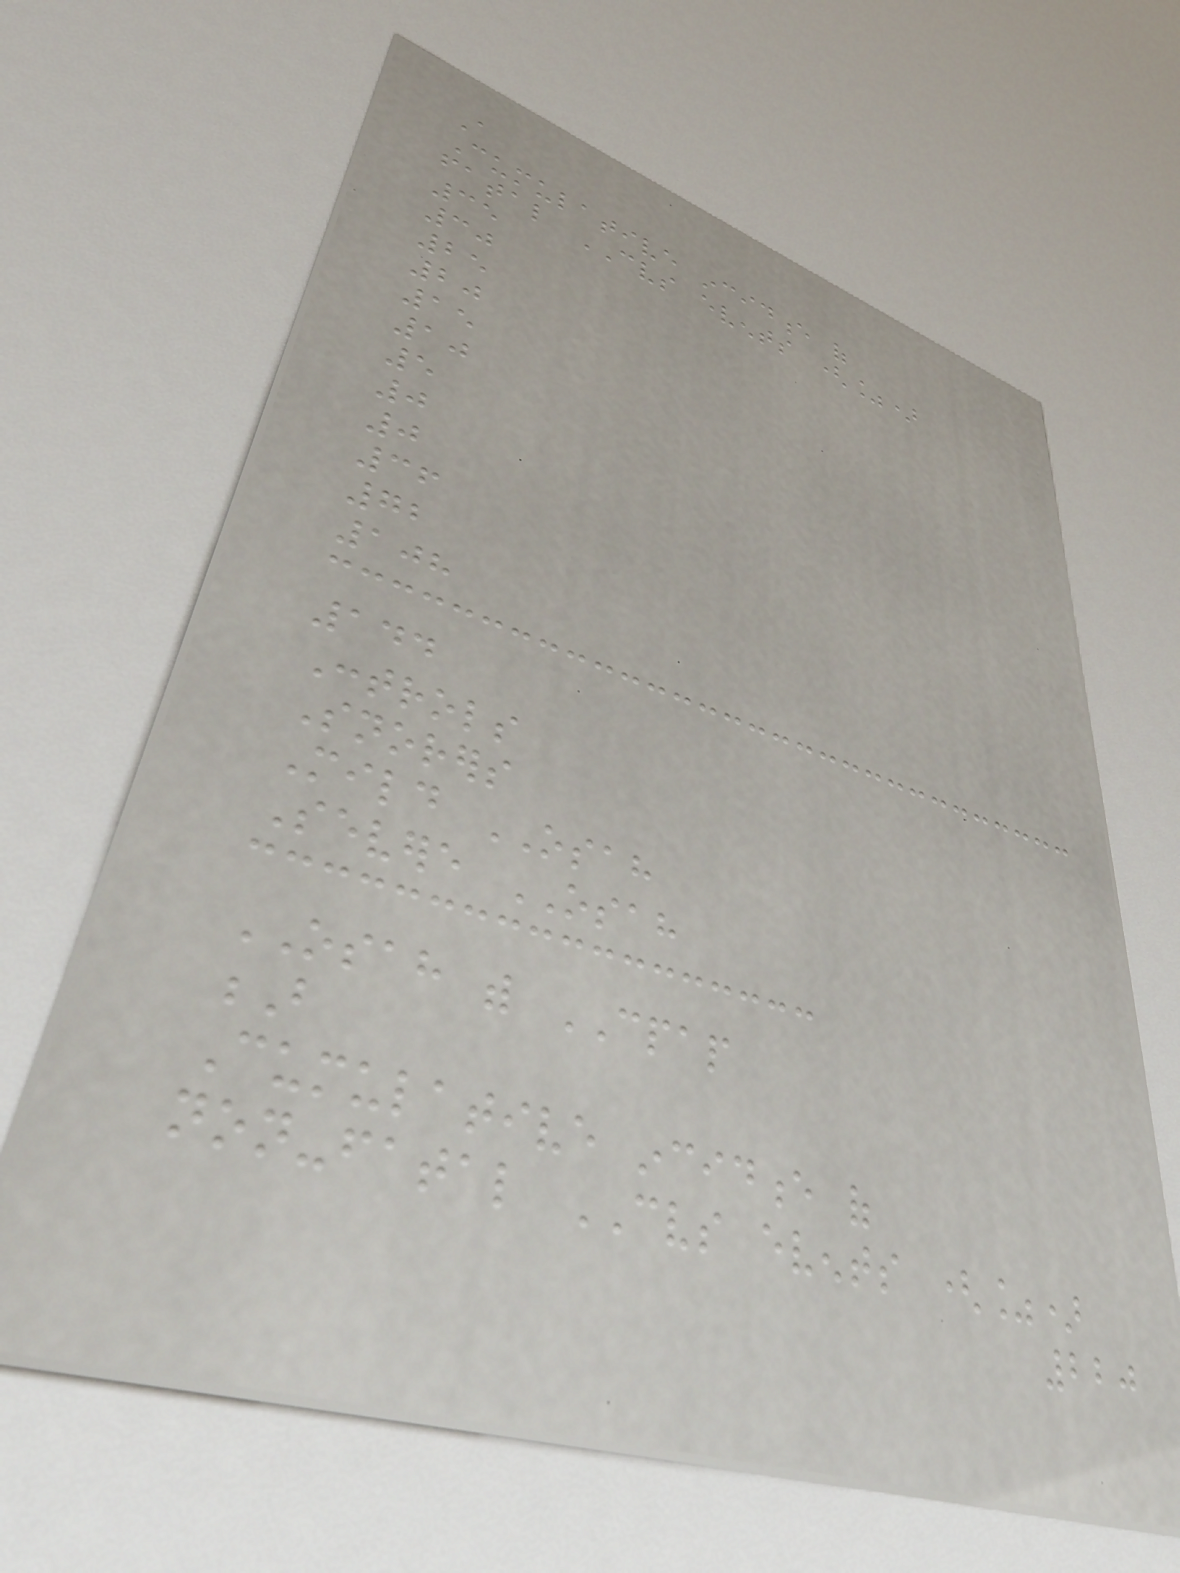A
Cumulative incidence of
fatal CVS events (%)
35
30
25
20
15
10
5
0
0
36
72
108
144
Controls
Snorers
Mild OSAH
Severe OSAH
OSAH with CPAP
B
Cumulative incidence of
non-fatal CVS events (%)
220
